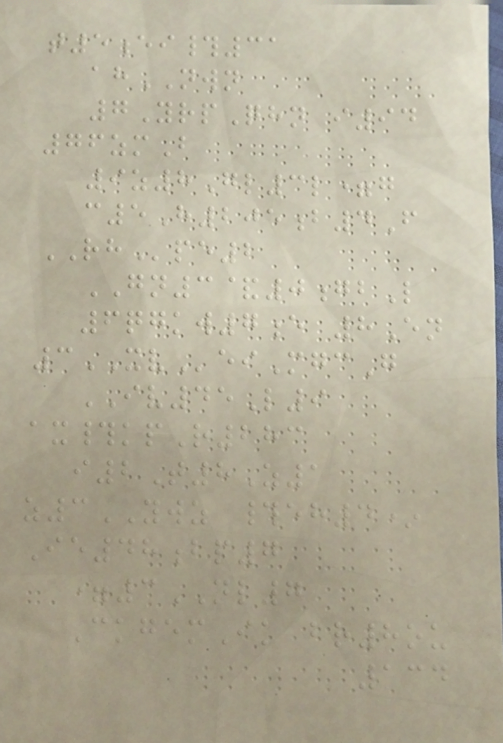t5ei#31
ahNWN
7YrpQhn i94
76zmB
9z8Gl3l=g
c5H205b4F
RHpe2
GN3&0gbL
6qgkw7e 8En
3XVeiMgcG
IV45L9
ax#kpR283
i2T8Z1
z3YWZ #eh4*
Ie48bp7
=3NL7
CkgemIk br8ou
134
